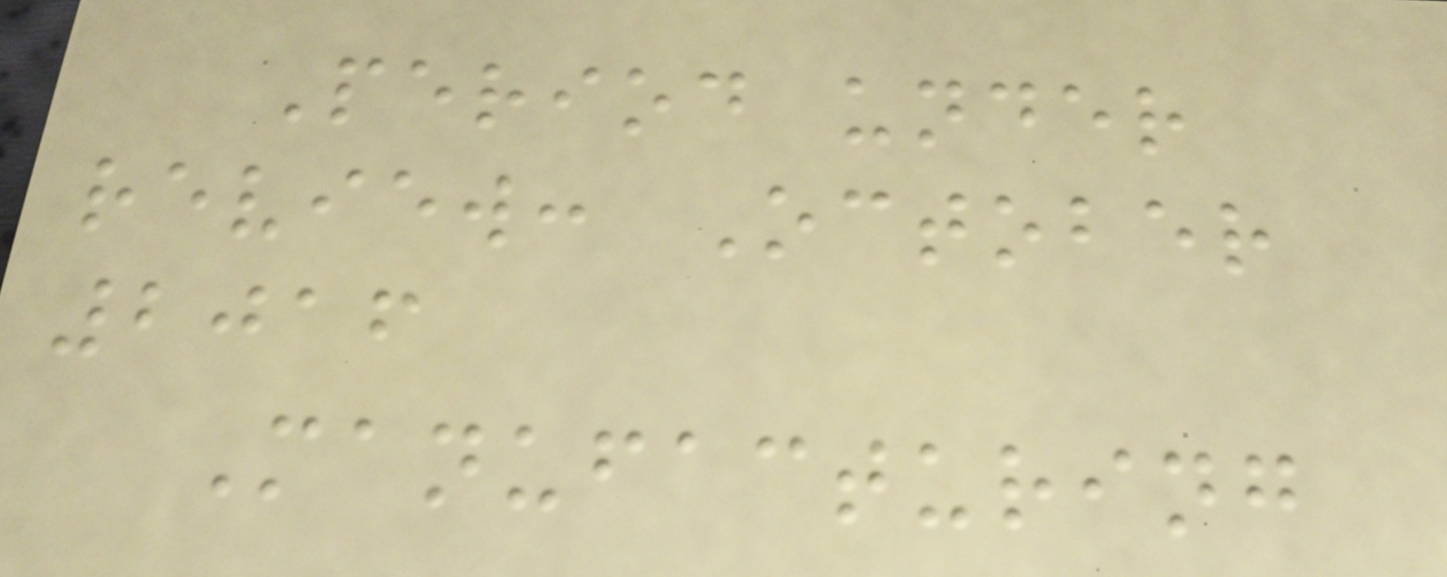Period under
review: October
2016
Manufacturing
